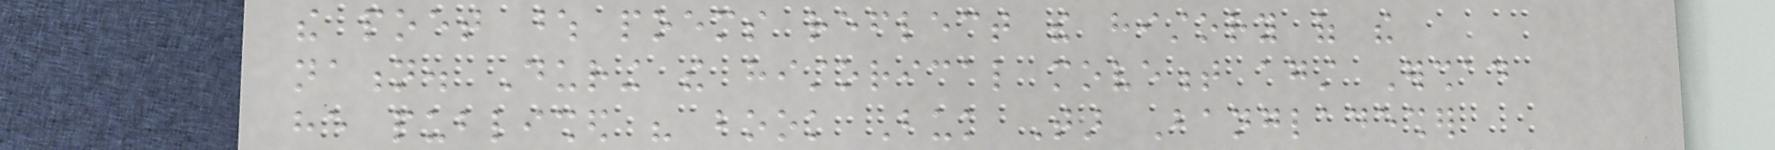the poet whose poems reflect the history of the
nation. During the historical movement against Ershad
he published his book Buk Tar Bangladesher
